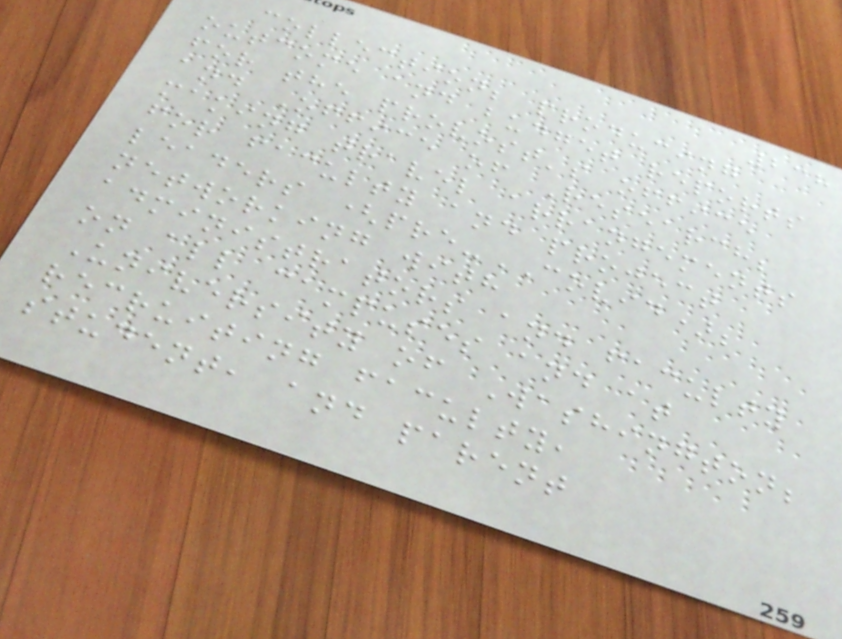238
collection; producing
outcome and budget reports
for the provost's office
and Office of Research;
making travel arrangements
for faculty and project
leaders (pre-COVID);
networking with
administrators and faculty
on all campuses and at
University of Washington;
recruiting faculty,
student, and parent
